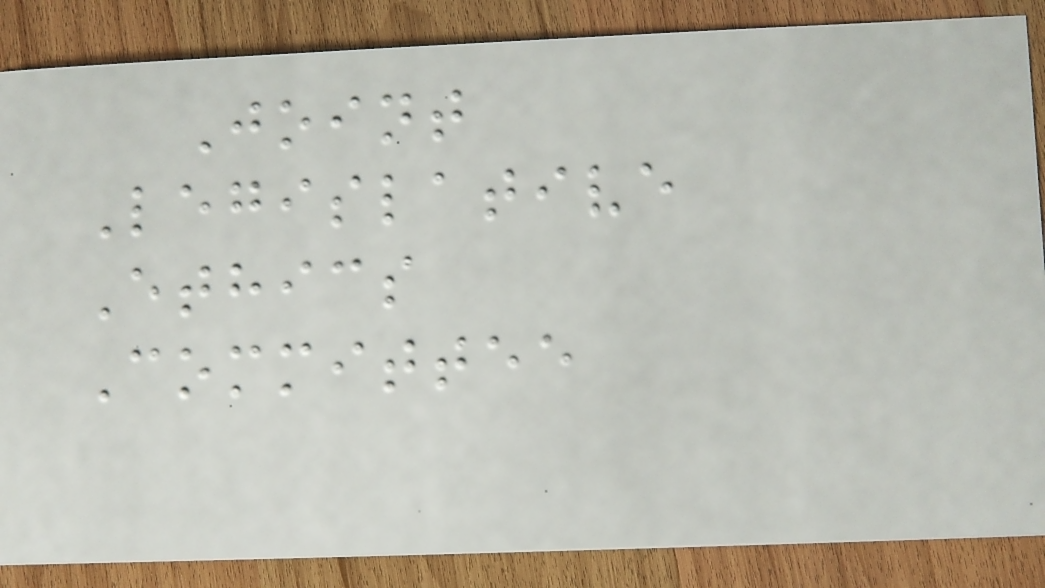Joint
Legislative
Ethics
Committee
